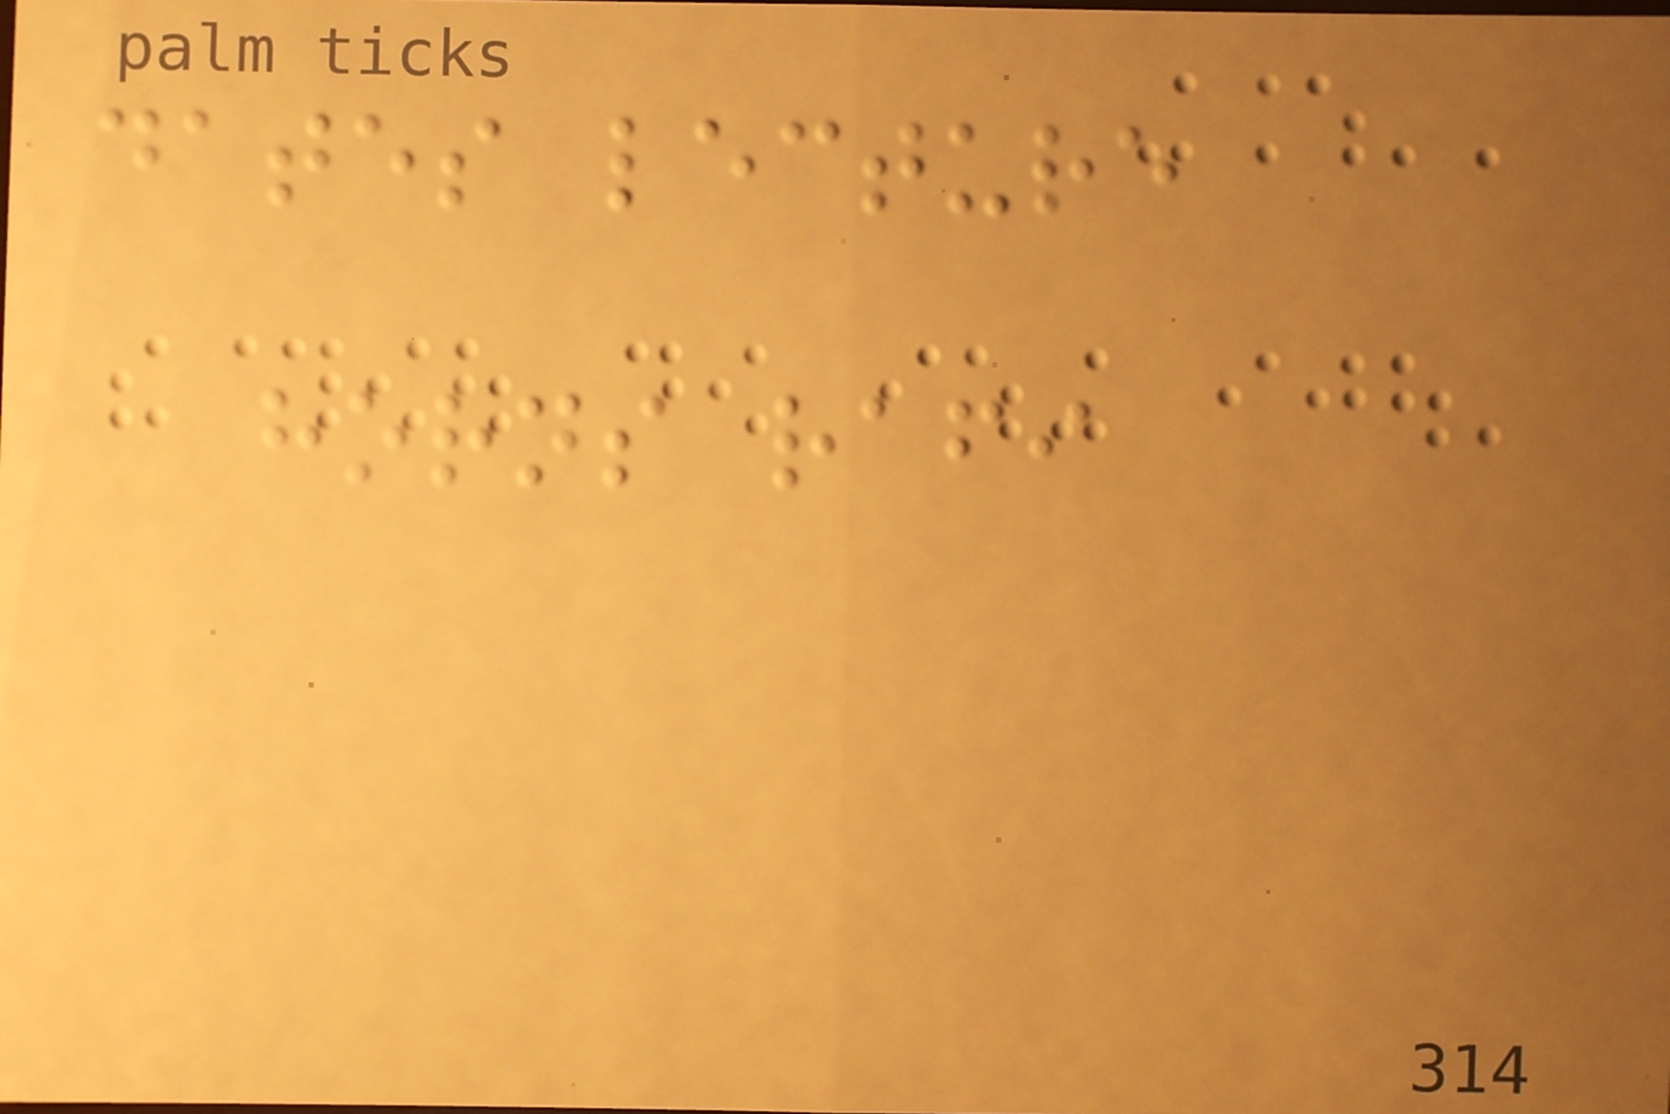dates lecture
horns rafi
